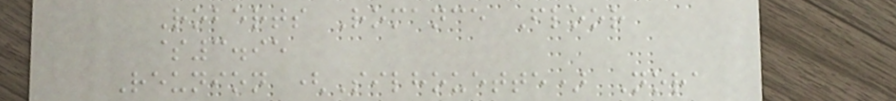Roberts Romance Floor
$3.95
Reunion (Silhouette) Nora
